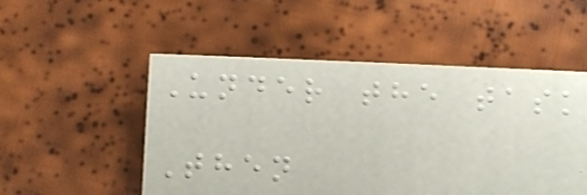Under the task
Then
